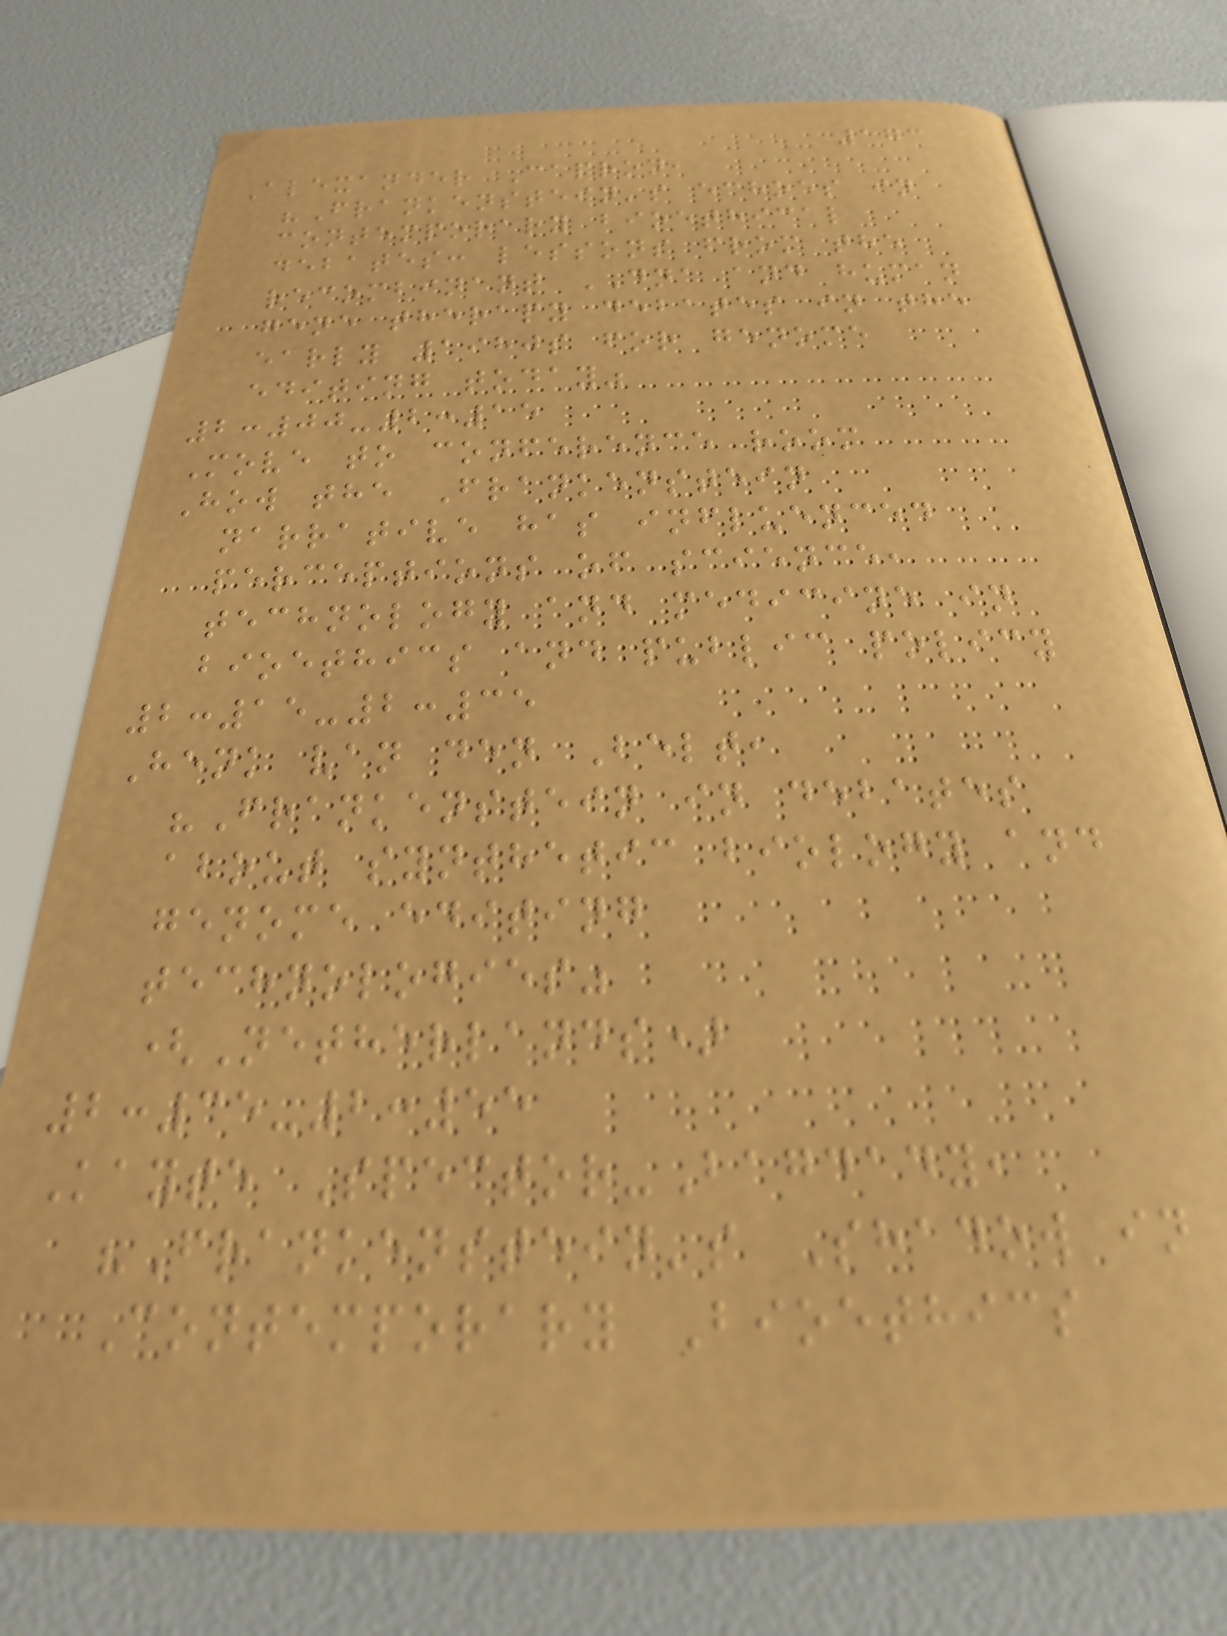173
Alexander Capron,
"Frankenstein's echoes in
contemporary bioethical
debates: lessons from the
recombinant DNA and human
gene therapy debates in the
early 1980s for genome
editing today"
2:00-2:15
Move to conference room
How the Frankenstein
narrative has influenced
perceptions of science,
technology and medicine in
bioethics and public policy
2:15-2:35
Henk van den Belt,
"Frankenstein in debates
about synthetic biology and
genome editing
technologies"
(Netherlands)
2:35-2:55
Kayte Spector-Bagdady,
"Frankenstein's Shadow in
Contemporary Bioethics
